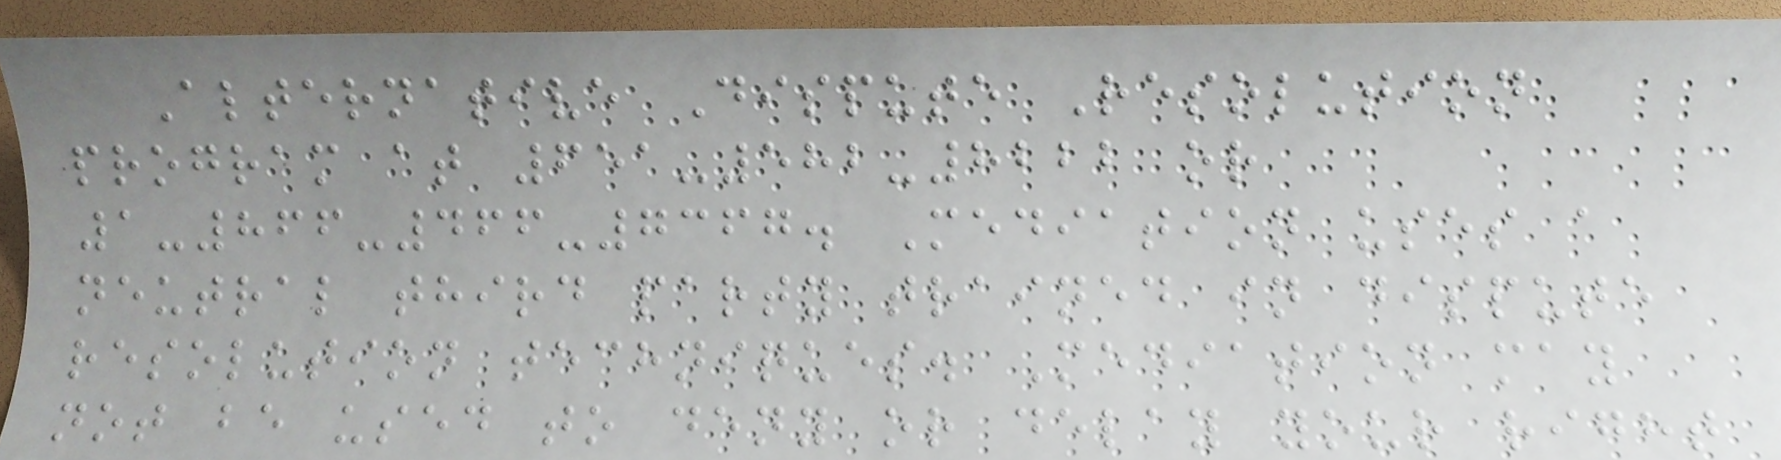Alternative Dispute Resolution
program at 651-582-8222 or
1-866-466-7367. Mediation uses a
neutral third party trained in dispute
resolution techniques. Mediation may
not be used to deny or delay your right
